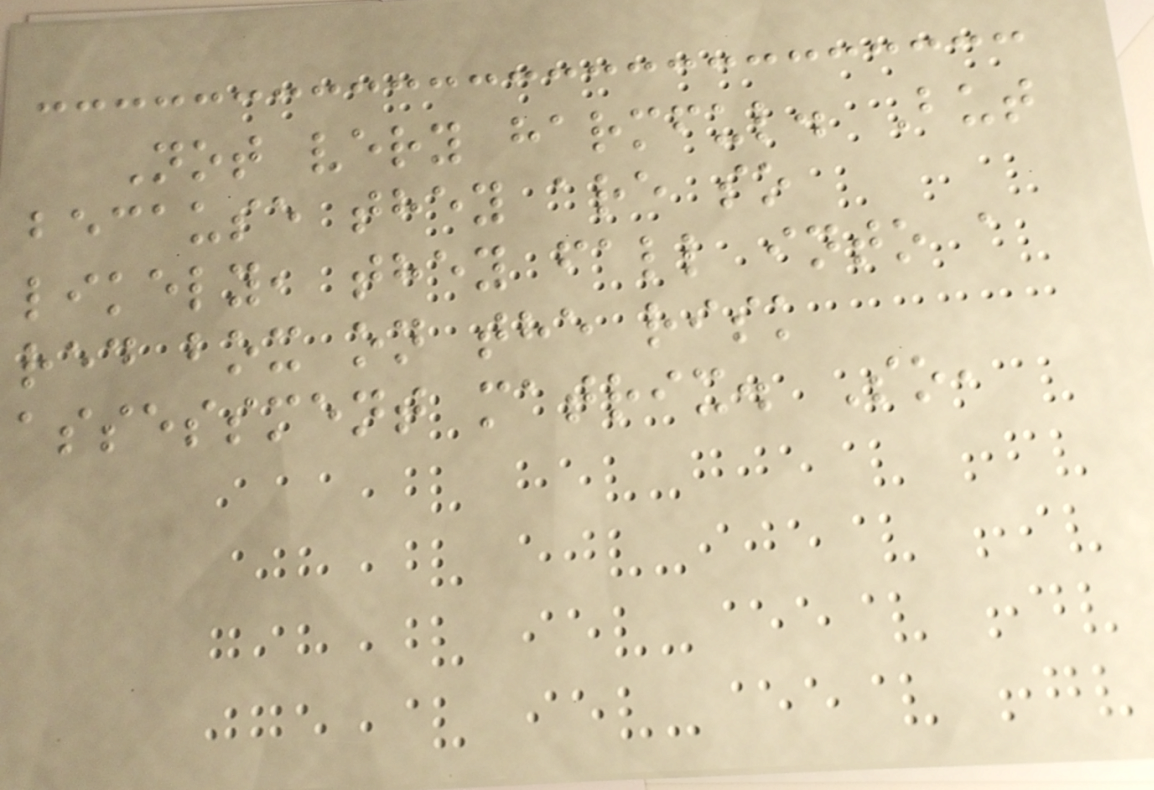Not very harmful. But
because they are so
likely, they fall into a
red box on the risk
assessment matrix. So,
